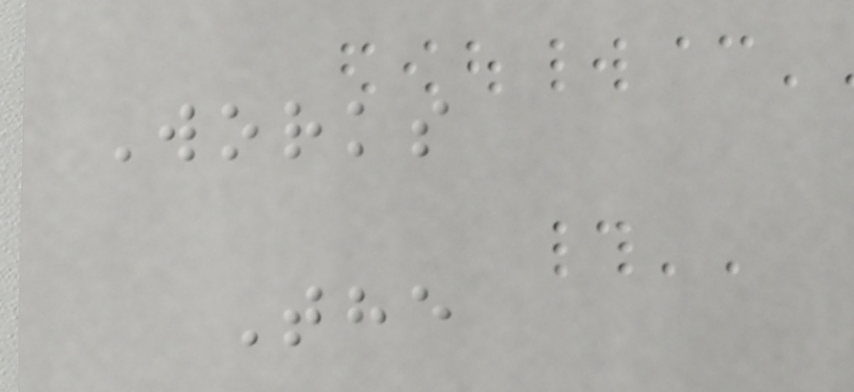Works
The
